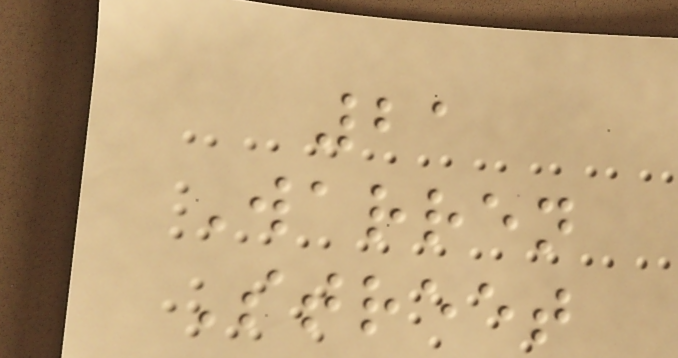21
Warren
Street
